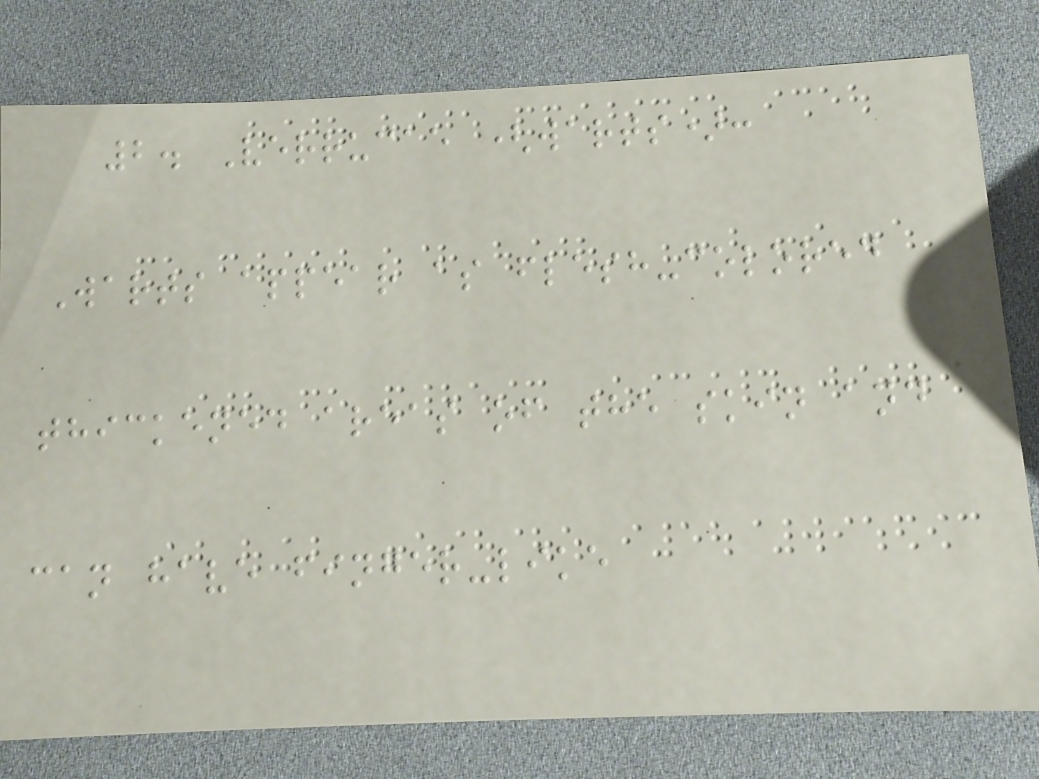2. Verrucae (warts):
Warts appear as flesh-colored
thickened areas of the skin and
can have finger-like
